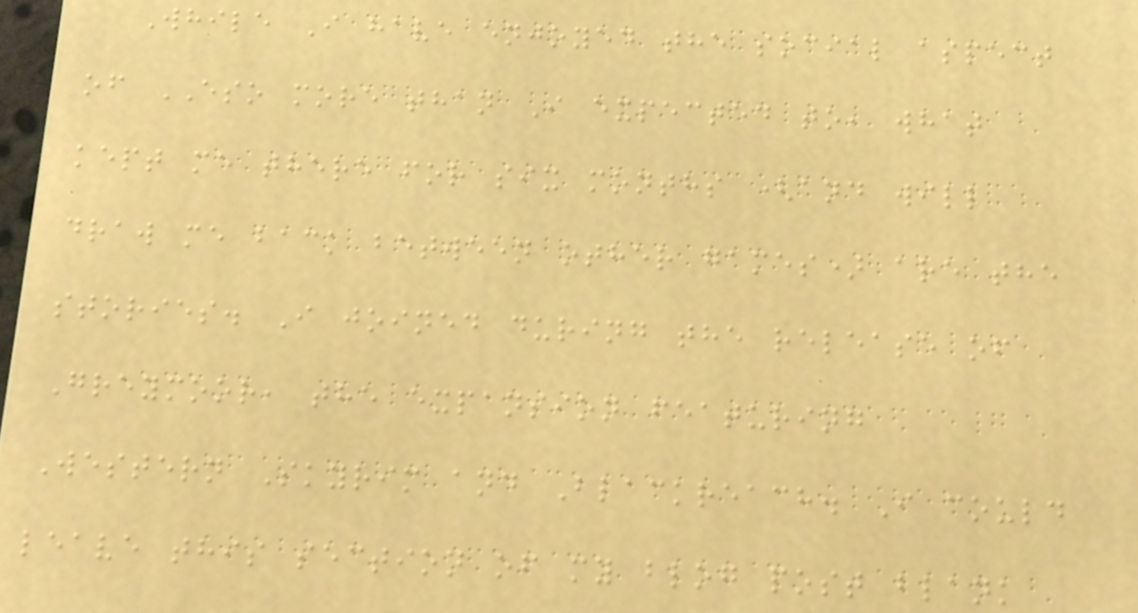While I have enjoyed the social aspect
of ESO more than I expected to, what
kept me there for six months (and will
draw me back between other games) are the
stories. I joined during the release of
Greymoor, the expansion featuring
Western Skyrim and Blackreach. I could
leave this section of my blog post blank
